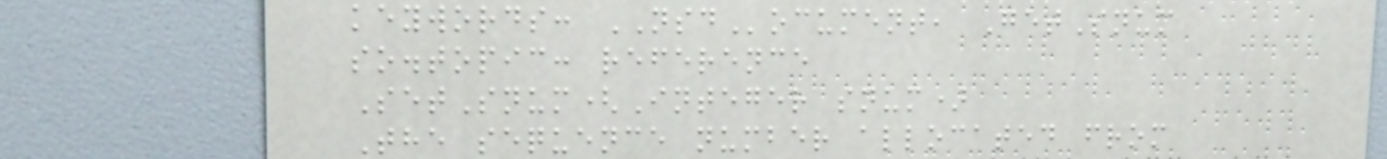keywords: NSDocument, GetSnum
so.topic: reference
SetSnum(Integer snum)
The sequence number allocated from
